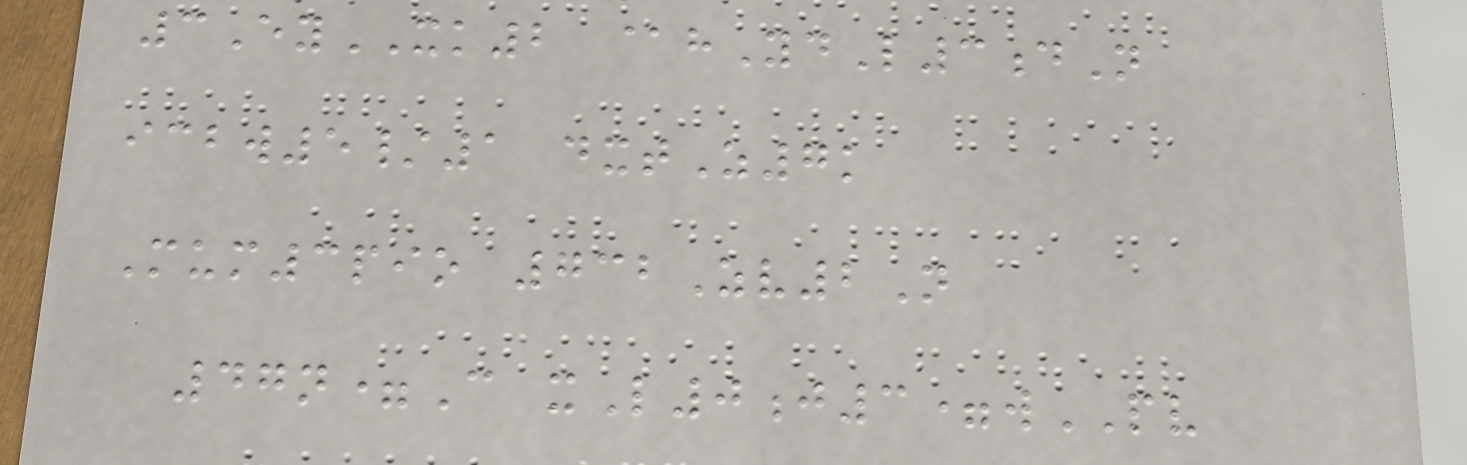3EyXK2 @hYdL3dN
icbw5/1 dxtZ7k
Mum3pio 732Zv2N
47n=C xL0j3=wPV
